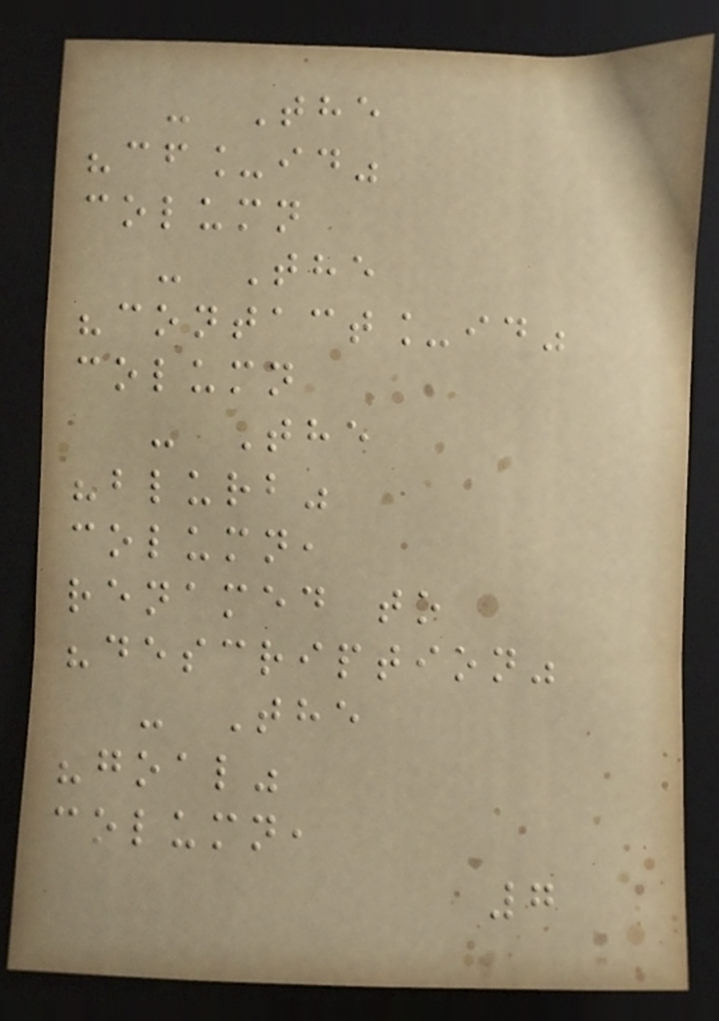- The
"cf_id"
column
- The
"contact_id"
column
- The
"blurb"
column,
renamed to
"description"
- The
"goal"
column,
7
